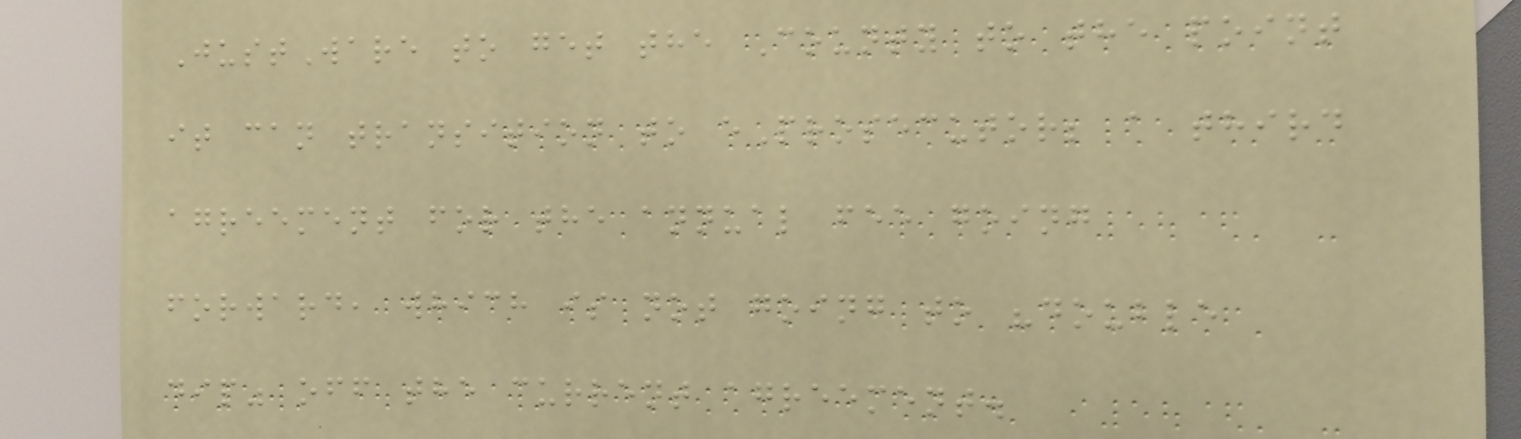JustWare to get the County to the point
it can transition to eProsecutor; a third
agreement for the annual fee going
forward, which is not going to "double
dip" off the current agreement.
